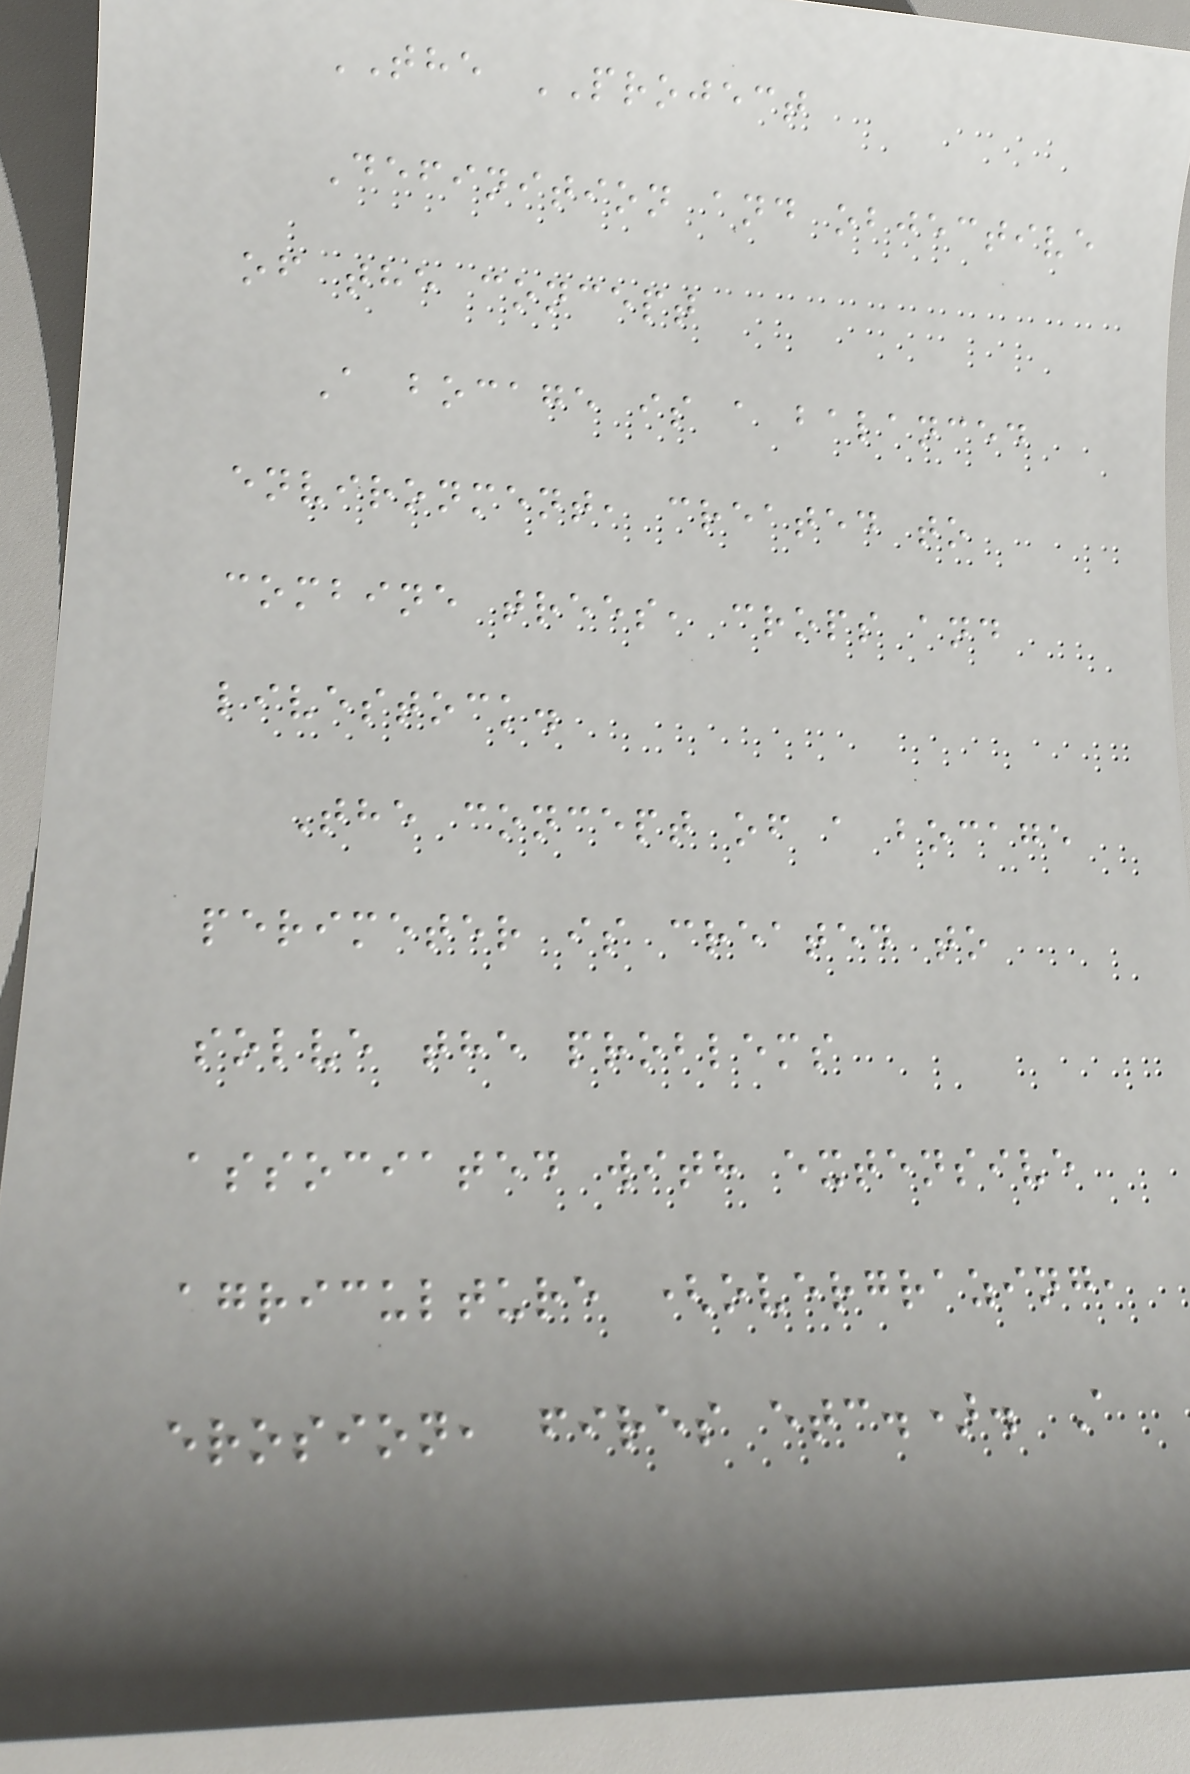THE PROJECT
Definition and objective
of the concept
A bocage is a balanced
environment, created to
combine trees, crops and
livestock.
The concept of a bocage
perimeter is created to
solve the problems
associated with extensive
agriculture (overgrazing,
erosion, fires etc.). A
